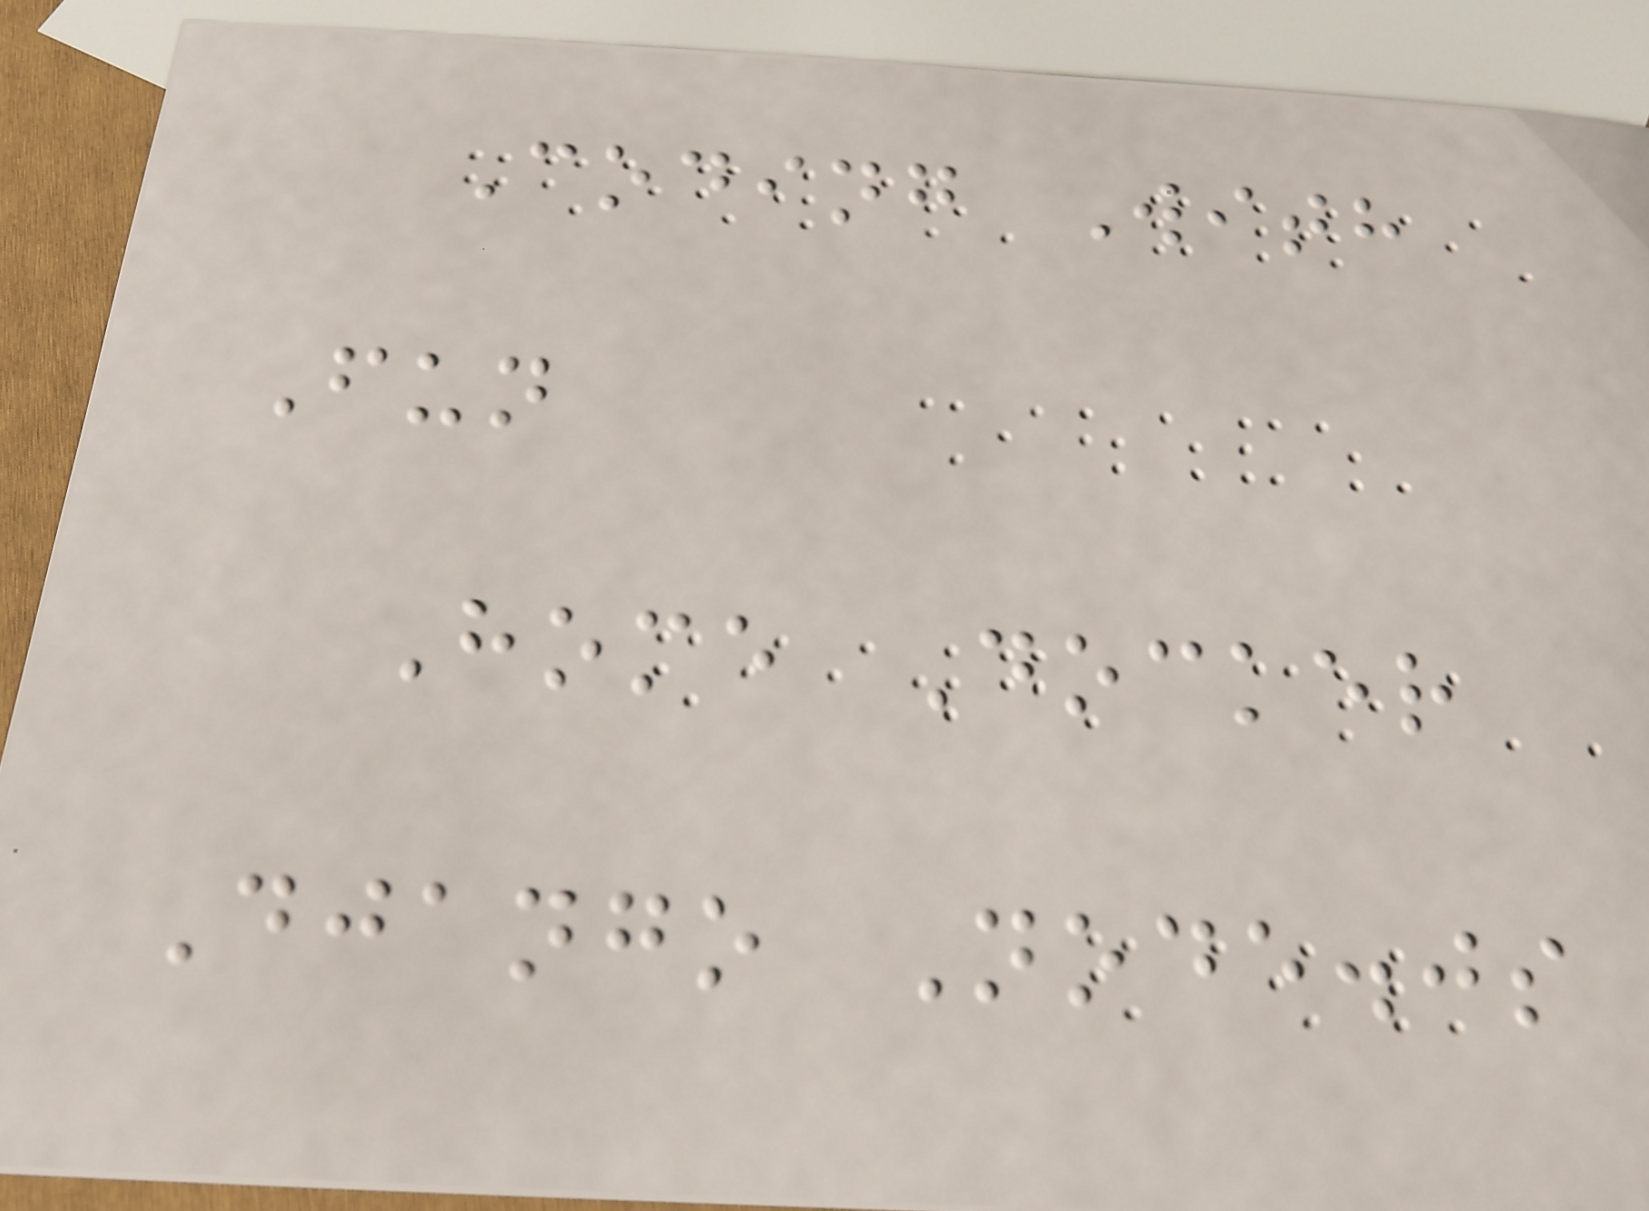Coding With
Fun
Home Docker
Django Node.js
